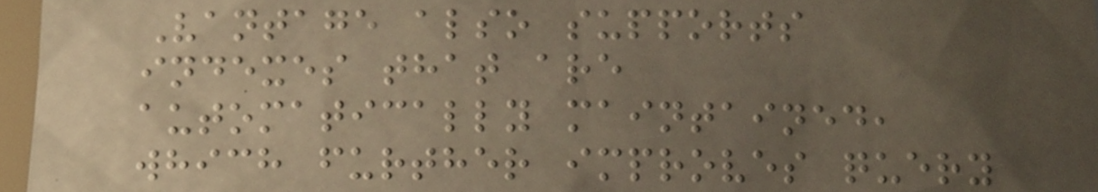Vantage also supports
indexes that are
automatically maintained,
which further improves query
